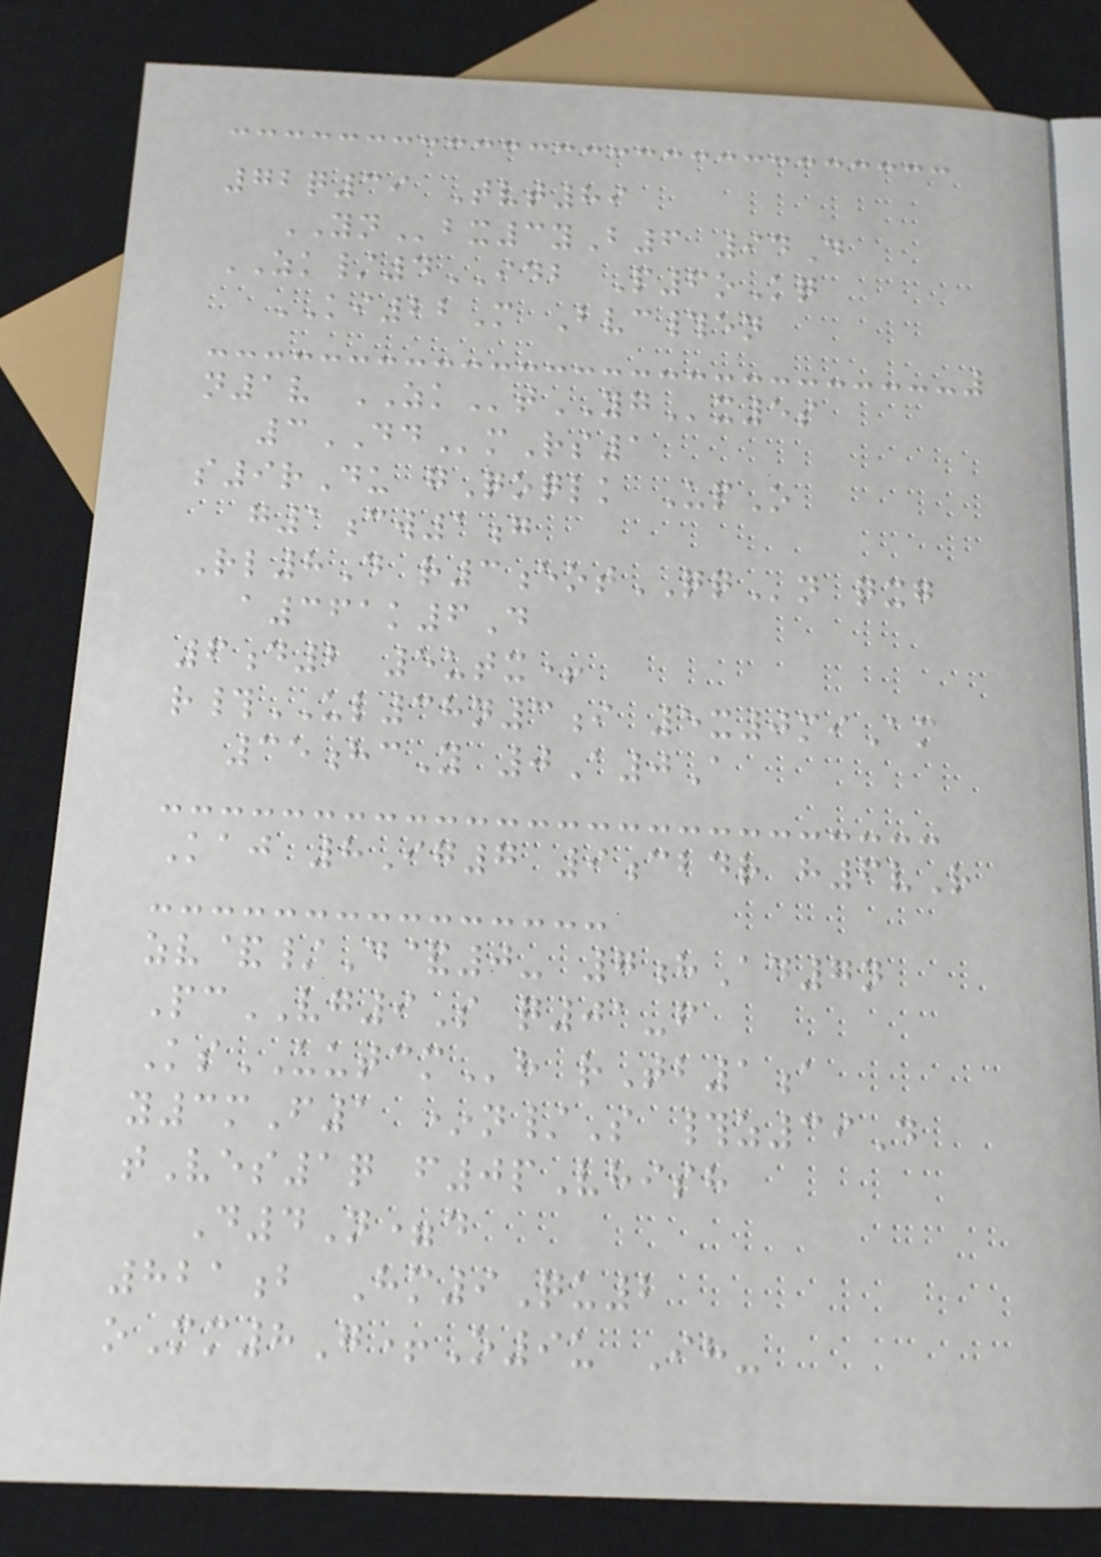72q39 Tvt89
YNbx3yB6 94D
ZK/4IDB P6oKq
KI22M Bvc#en
n1v ZKtYGx5s
3DDmRs1
s9rDu gQoqlk UpO
g1cw1g
Rl8D r3eotQQn qxg
a361k6D
6d2 5utx+
r#UL38n3i 5x0miAm
35hcY 0A0A
Kaj 8Ig7 9cbdr h6vR
zv&/D&0- 7hAd7n
PcVG9S q01-f
KsUUTCMh rTb1a
y3mF1 *n/S #z39D
tVes1q f0pVhish
D4N=d
821b Hm9Qu2
oMm8G+O9u Ih-
